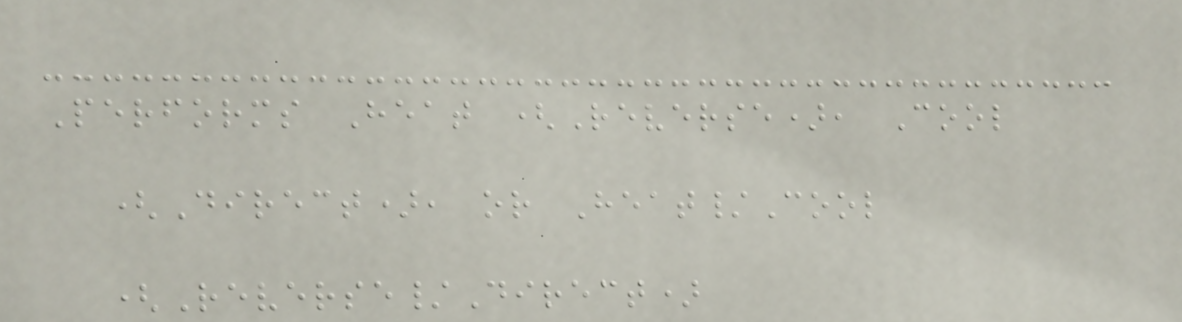Performs Heat (Reverse), Cool
(Direct), or Heat/Cool
(Reverse/Direct)
